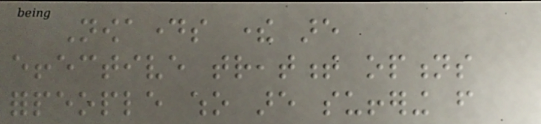Nowadays there are
effective treatment options
forpeople who are suffering from
